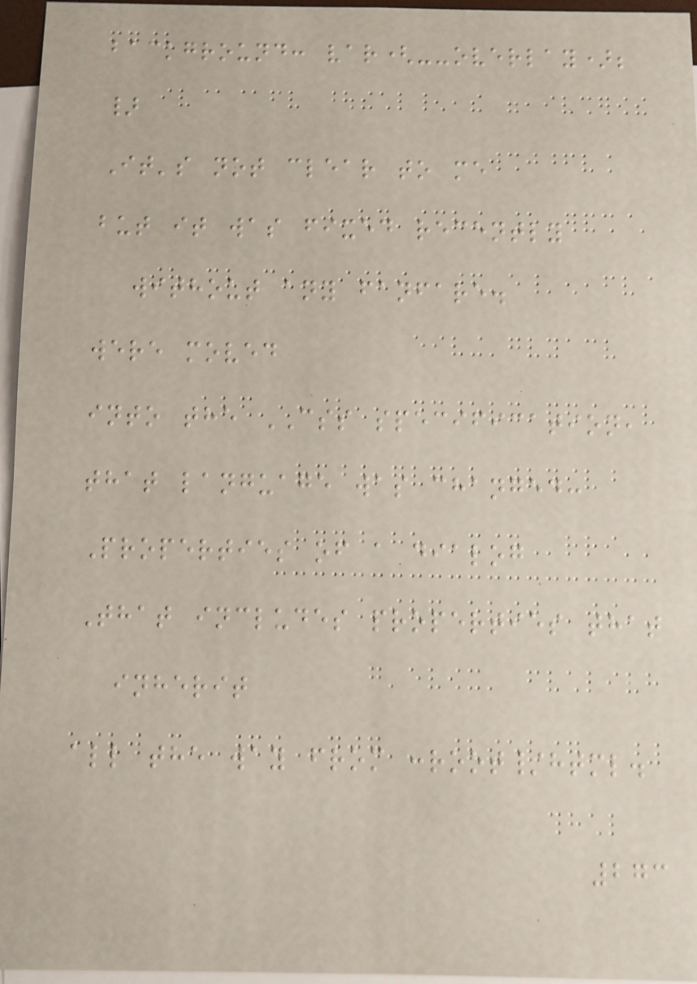background: var(--overlay);
}
It's not clear to me
but it was fixed recently
without any fanfare.
were moved
into the CSS specification,
that language was changed:
Properties of a dialog
That includes properties that
inherit
all the way from :root/html.
273
